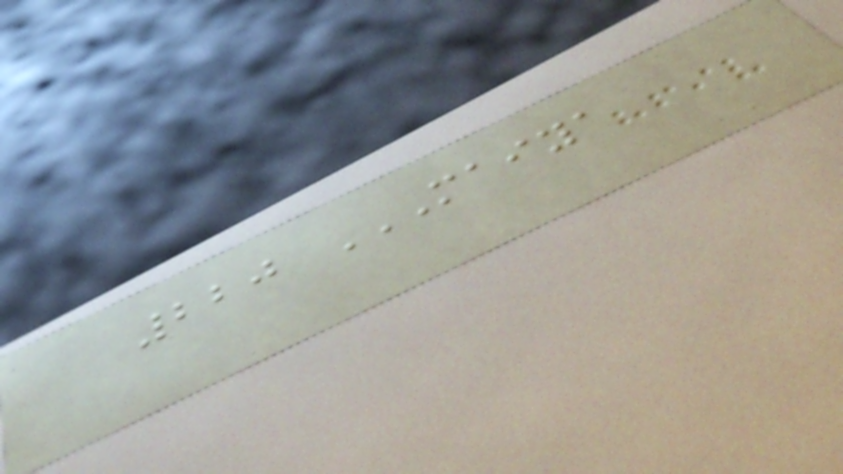220 MAIYA
